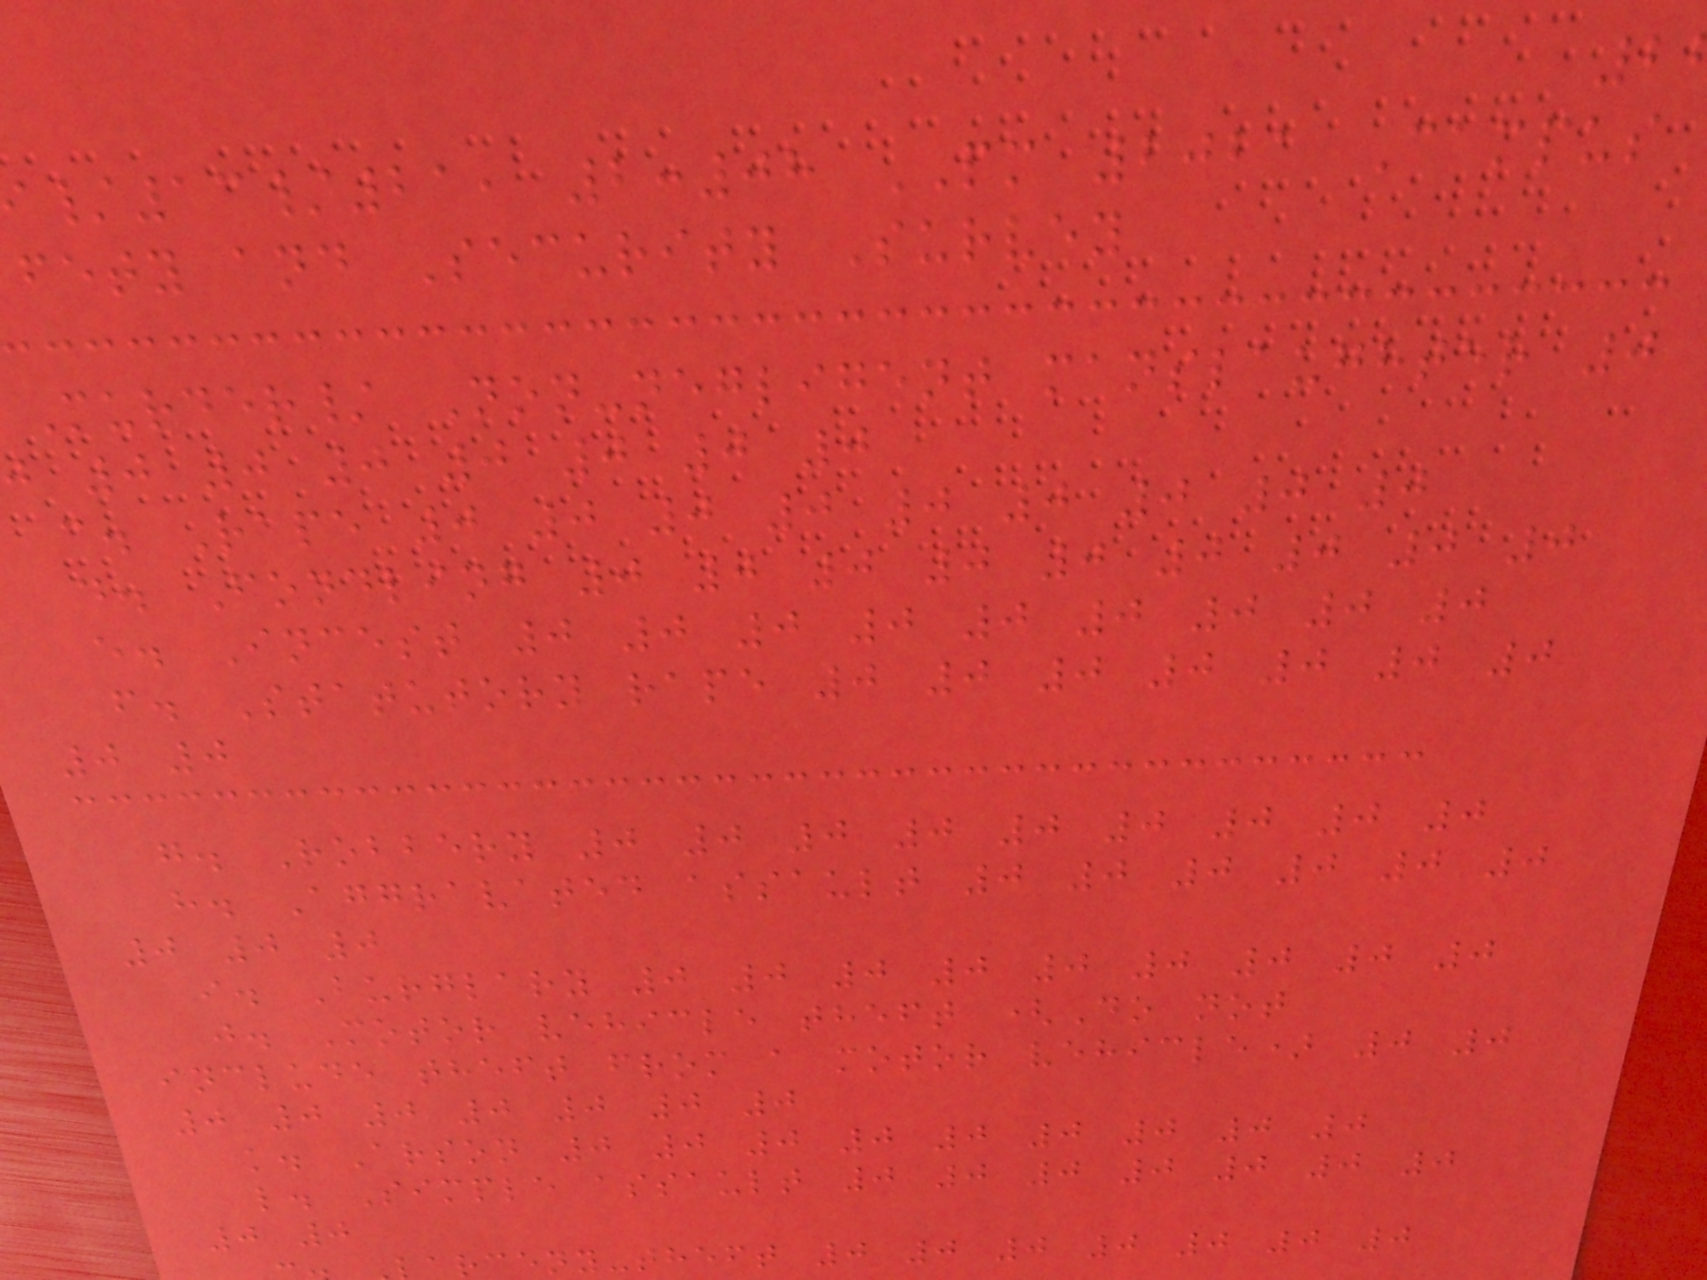/13/21, 2:08 PM 2021 Campus
fety and Security Survey
Murder/ Non-negligent manslaughter 0
0 0 0 0 0 0 0
c. Rape 0 0 0 0 0 0 0 0 0
d. Fondling 0 0 0 0 0 0 0 0 0
e. Incest 0 0 0 0 0 0 0 0 0
f. Statutory rape 0 0 0 0 0 0 0
0 0
g. Robbery 0 0 0 0 0 0 0 0 0
h. Aggravated assault 0 0 0 0 0 0
0 0 0
i. Burglary 0 0 0 0 0 0 0 0 0
j. Motor vehicle theft (Do not
include theft from a motor vehicle) 0 0
0 0 0 0 0 0 0
k. Arson 0 0 0 0 0 0 0 0 0
l. Simple assault 0 0 0 0 0 0 0
0 0
rceny-theft 0 0 0 0 0 0 0
